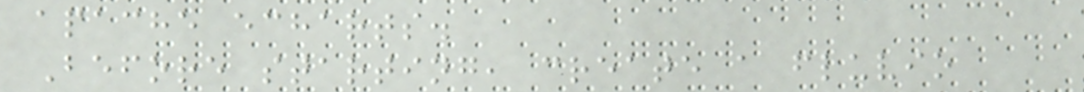apache echarts.
Before starting, create a fluvio
